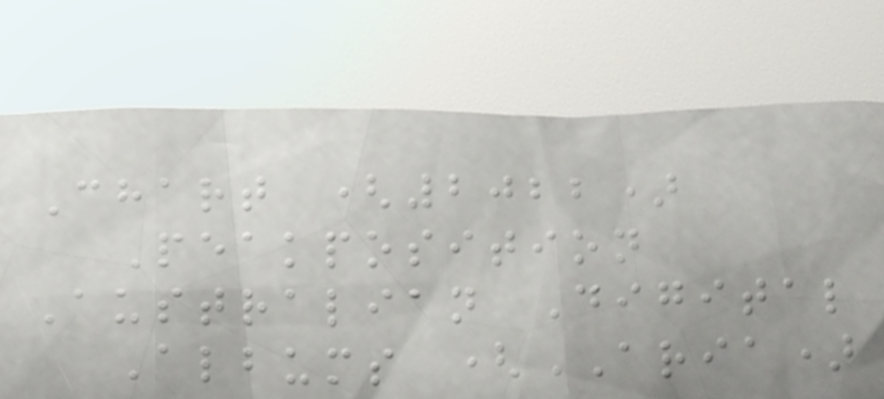Chart (2022)
Peakposition
Australian Digital
Albums (ARIA)
